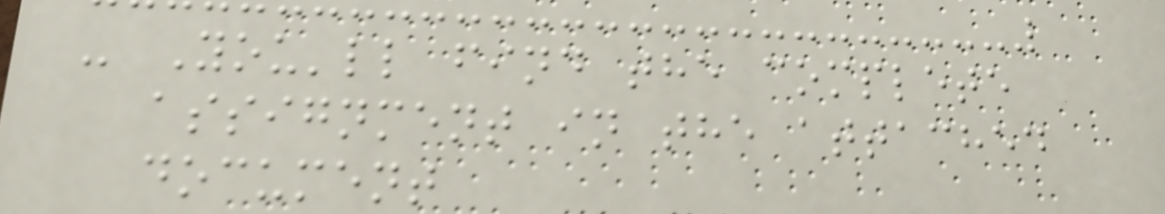- You'll find the complete
assignment in the attached
document
